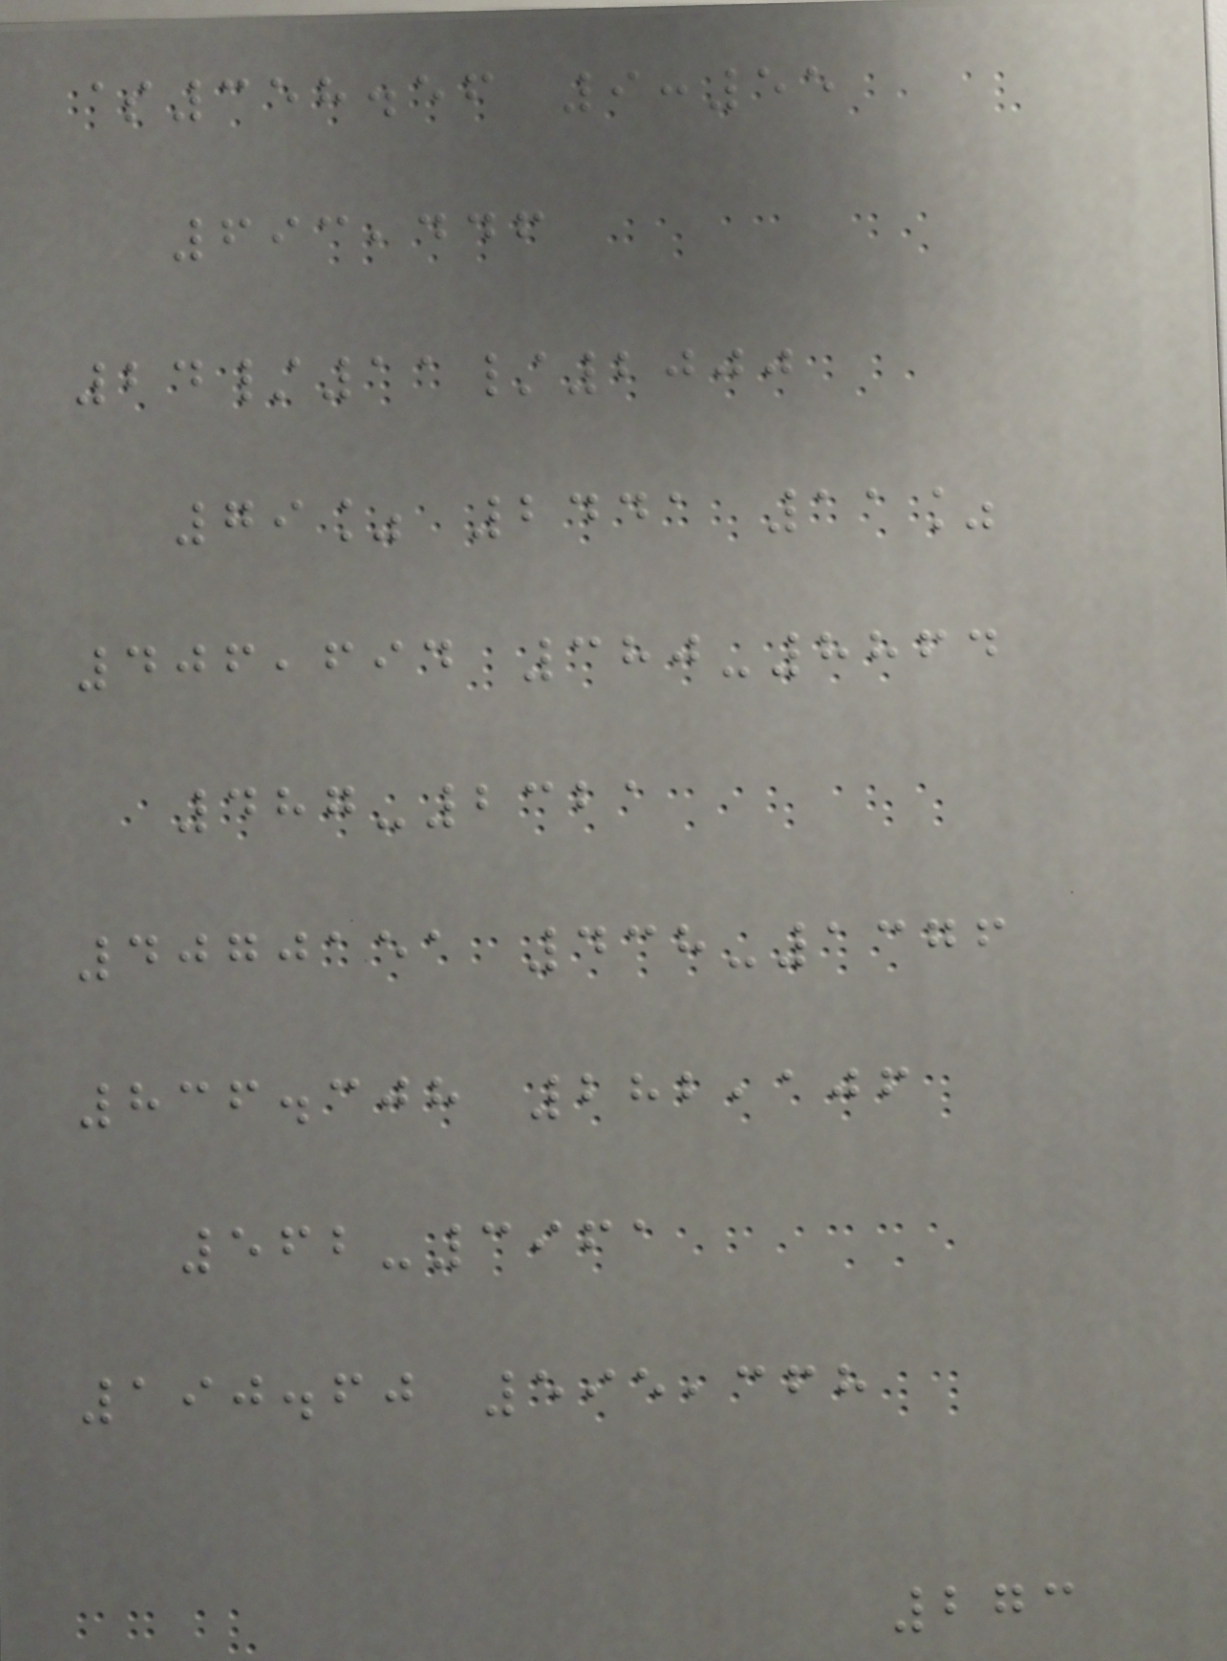$358.56 9:55
693,446
24/11/2000
79% 2441 11%
406,694 380-8864
487-2321
4070151 438-1376
836.308 282,106
562-3961
190.60 595,368
273
